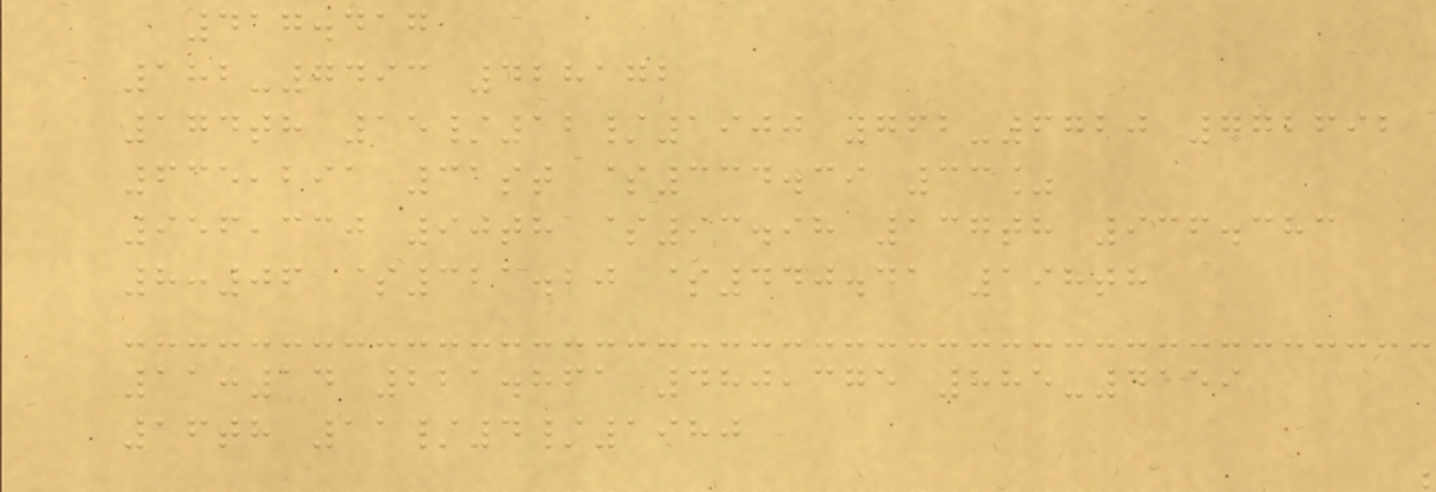417.417
182-7493 428172
174th 15/12/1900 762-6720 772692
635,291 31st $334.39 33%
956,330 90th $93.98 137th 936.383
8:06 $321.20 $440.41 198th
11:14 221.861 480,375 885-4159
16th 11/4/1980
